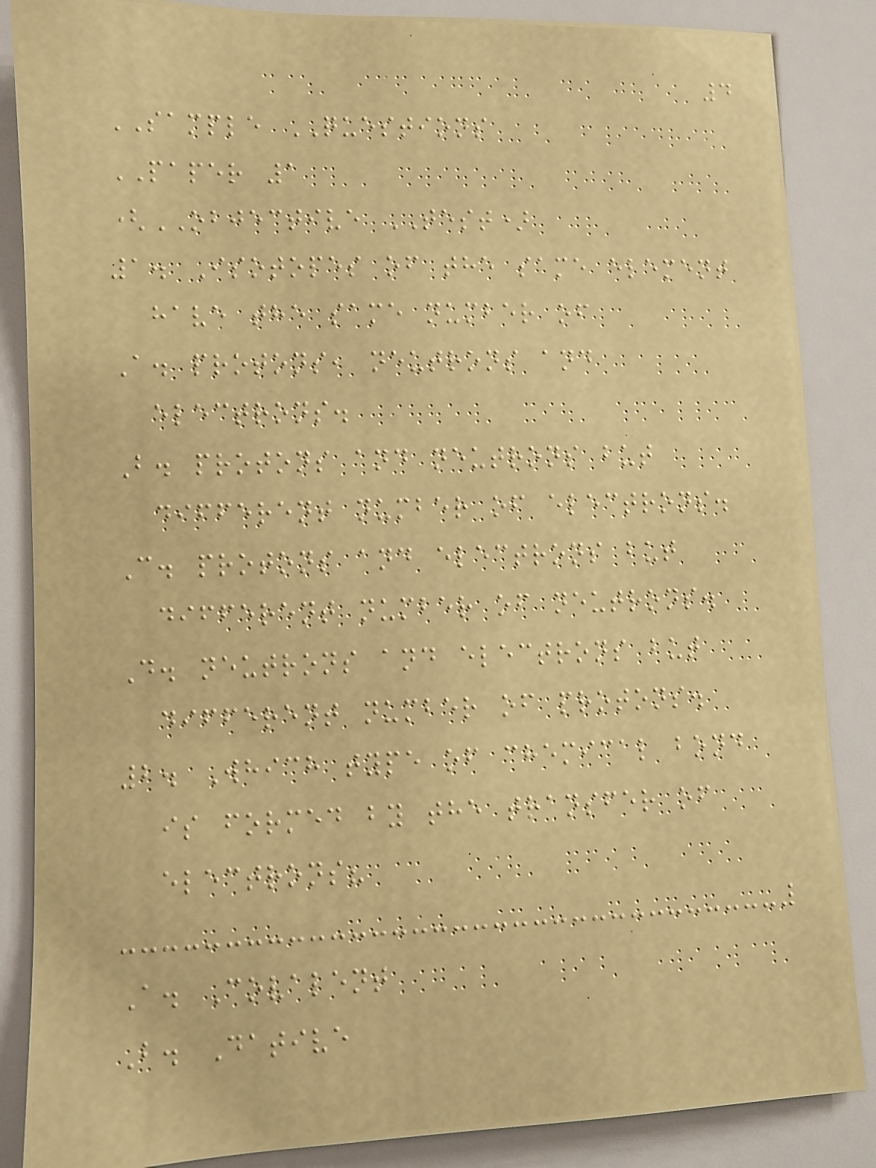4
SAMPLE QUESTIONS
PAPER 1
(OBJECTIVE TEST)
1. Isotopes of the same element
have the same number of
A. protons, neutrons and
electrons.
B. protons and neutrons but
different number of electrons.
C. protons and electrons but
different number of neutrons.
D. neutrons and electrons but
different number of protons.
2. Which type of chemical bond
is formed by the transfer of
electrons?
A. Covalent
B. Dative
